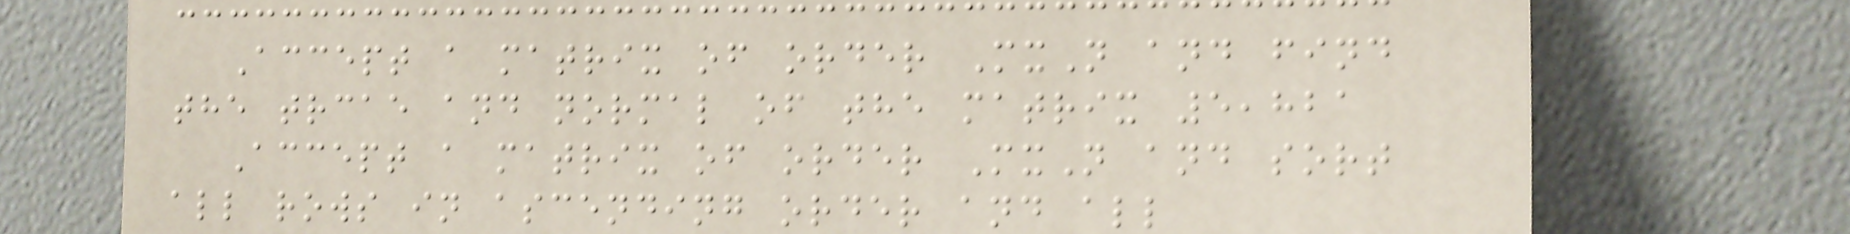Accept a matrix of order MxN and find
the trcae and normal of the matrix 5,821
Accept a matrix of order MxN and sort
all rows in ascending order and all
